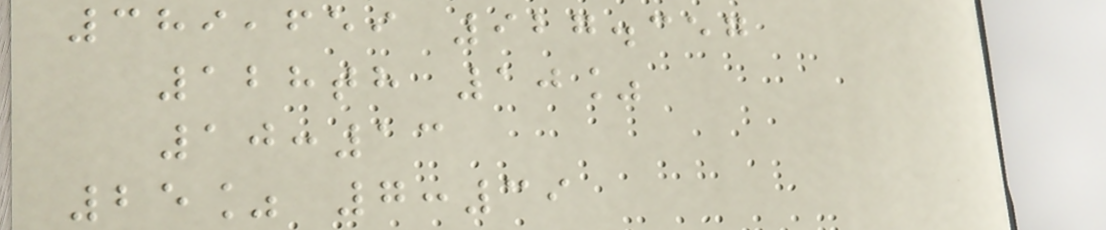389,659 927.357
128th 10%
10:13
25% 7:39
